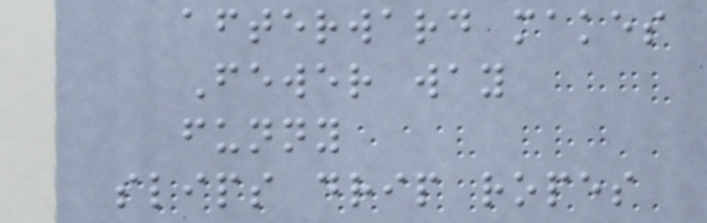afterward makes
Fewer way
funny
slips drip ropes
